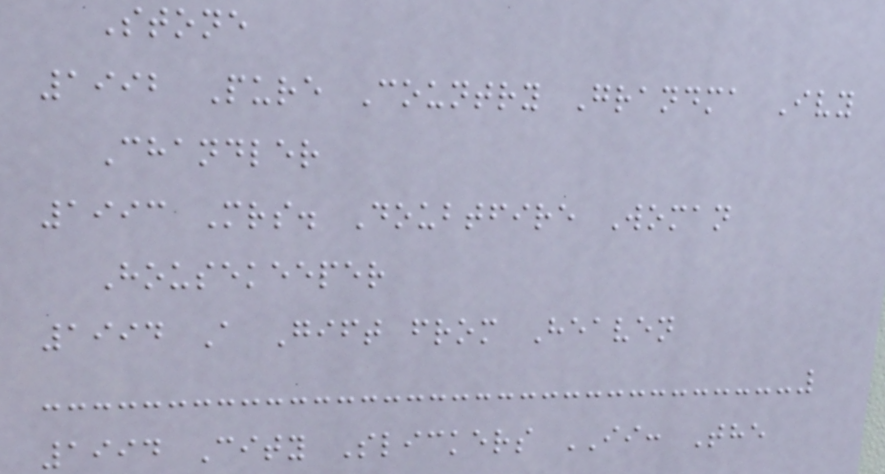Stone
1992 Pure Country Grandma Ivy
Chandler
1993 Mrs. Doubtfire Woman
Housekeeper
1994 A Gift from Heaven
1994 City Slickers II: The
